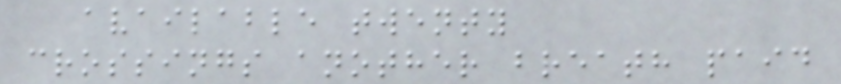available twenty
crossings another breath paid
